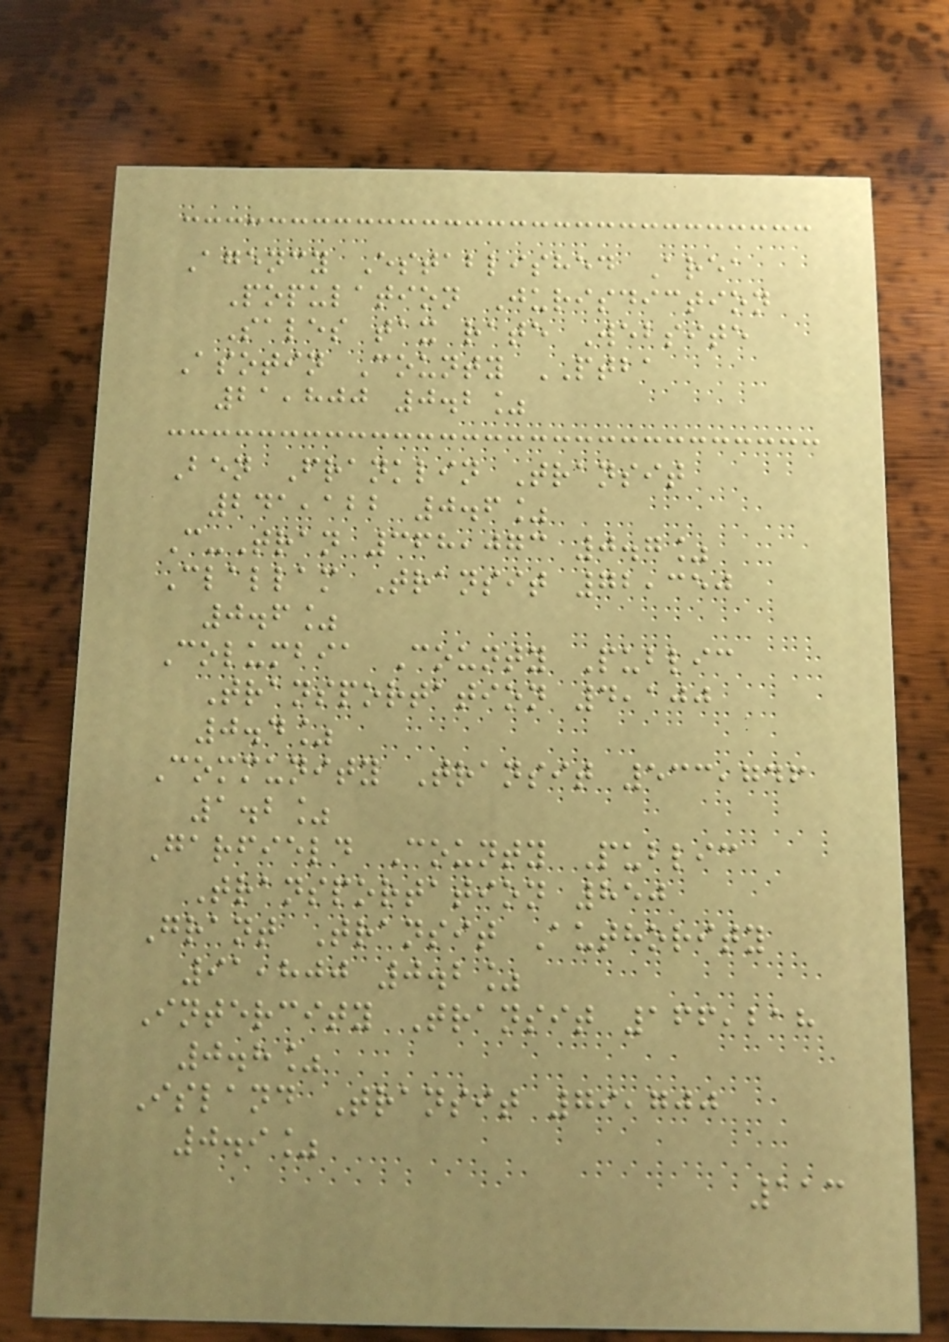Agency Established Area
Population Jurisdiction
Sales tax rate Website
Asotin County PTBA
21,800 0.2%
Ben Franklin Transit
241,122 0.6%
C-Tran 368,073 0.7%
Clallam Transit 72,350
0.6%
Columbia County Public
Transportation 4,100
0.4%
Community Transit 533,746
1.2%
Garfield County Public
Transportation 850
Grant Transit Authority
91,800 0.2%
Intercity Transit 166,218
0.8%
Island Transit 79,700
0.9%
113
